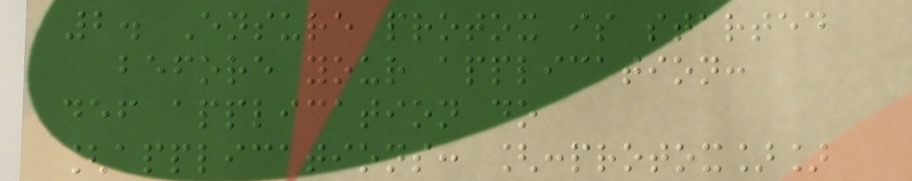2. Ensure protox is started
before your application:
def application do
[applications: [:protox]]
